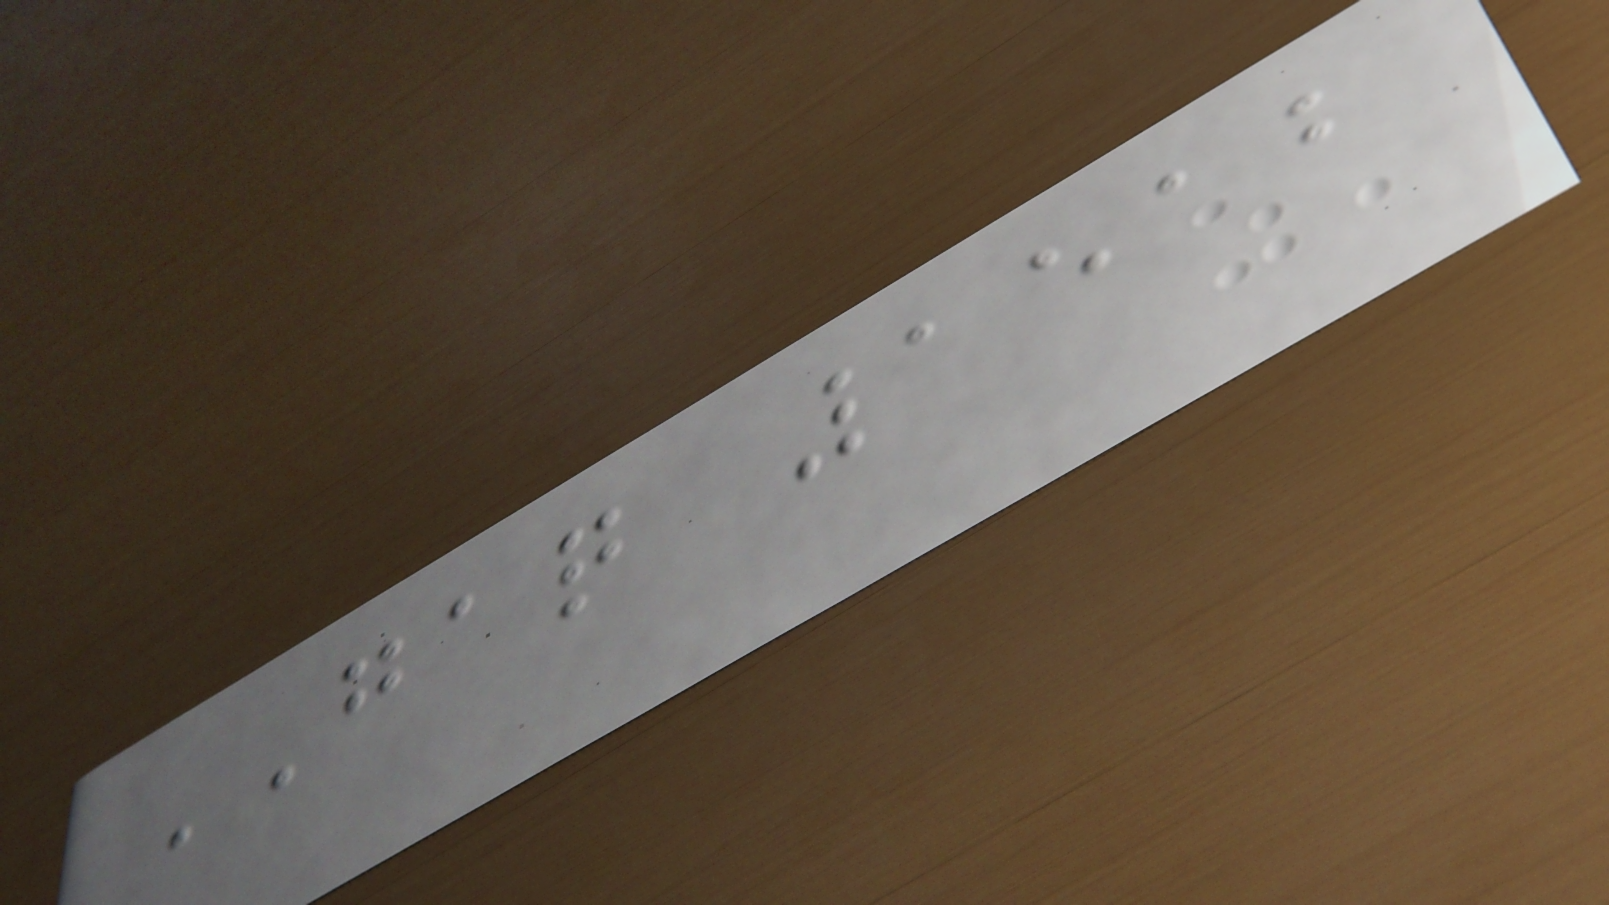GAQ 1512
